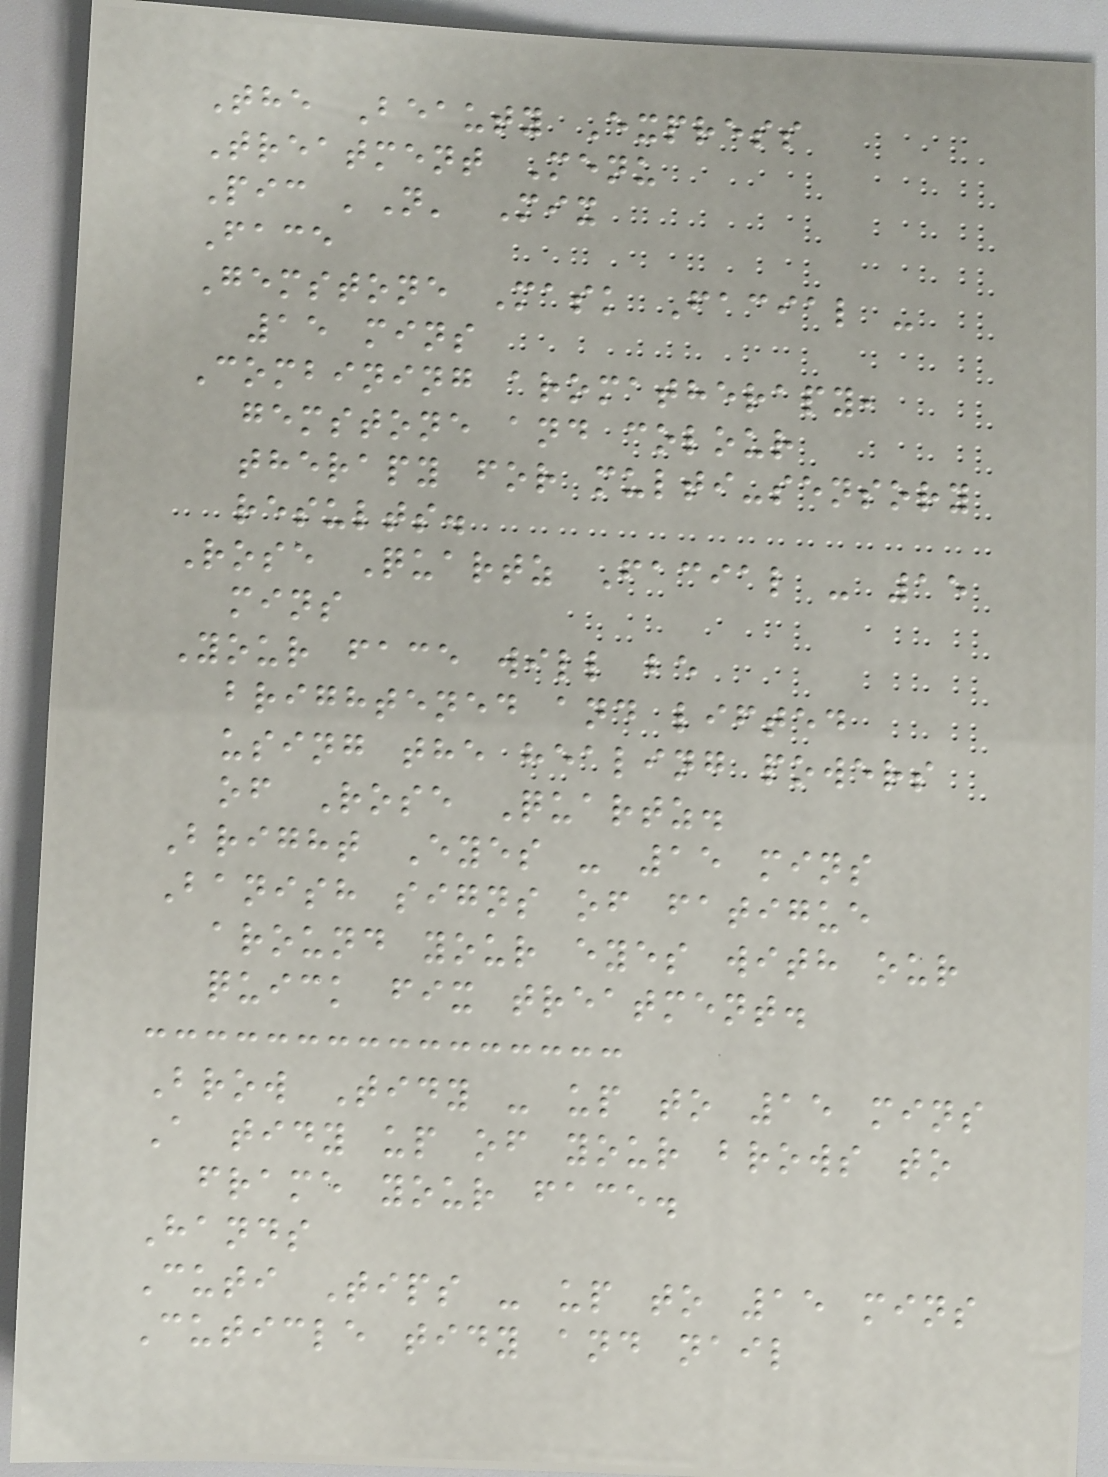The Beauty Express
Treatment Menu
Pic 'N' Mix
Face
Gemstone Mask Facial -
15 mins
Combining aromatherapy,
gemstone and colour
therapy for multi-sensory
results.
Rose Quartz Facial - 15
mins
Your face will be
brightened and lifted
using the healing powers
of Rose Quartz.
Bright Eyes - 15 mins
Banish signs of fatigue
around your eyes with our
quick fix treatment.
Brow Tidy - up to 15 mins
A tidy up of your brows to
frame your face.
Hands
Cuti Tips - up to 15 mins
Cuticle tidy and nail
